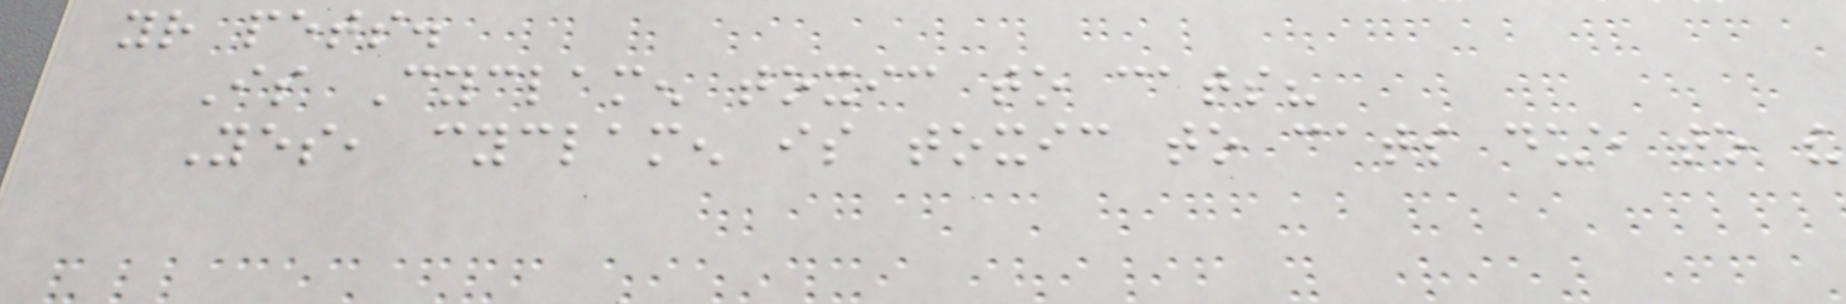your pets.
Is Cyclamen toxic to cats?
Yes, cyclamen is toxic to cats due to the
